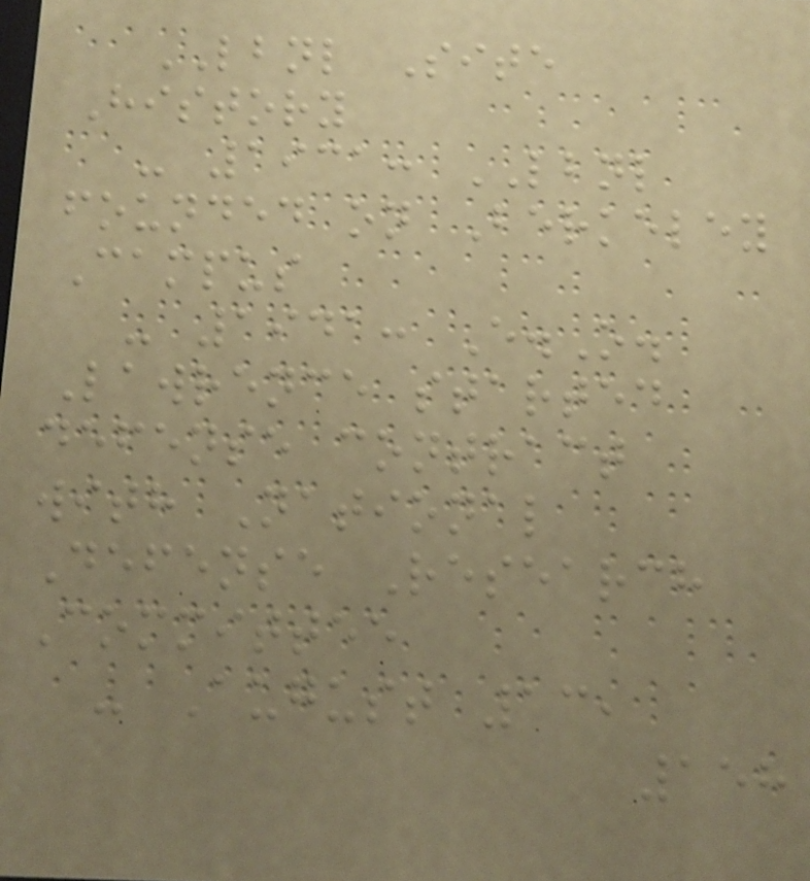LBNL Site
History
- 1931: LBNL
founded on Berkeley
Campus
- 1941: E.O.
Lawrence started
defense contract
with National
Defense Research
Committee
- August 13,
158
